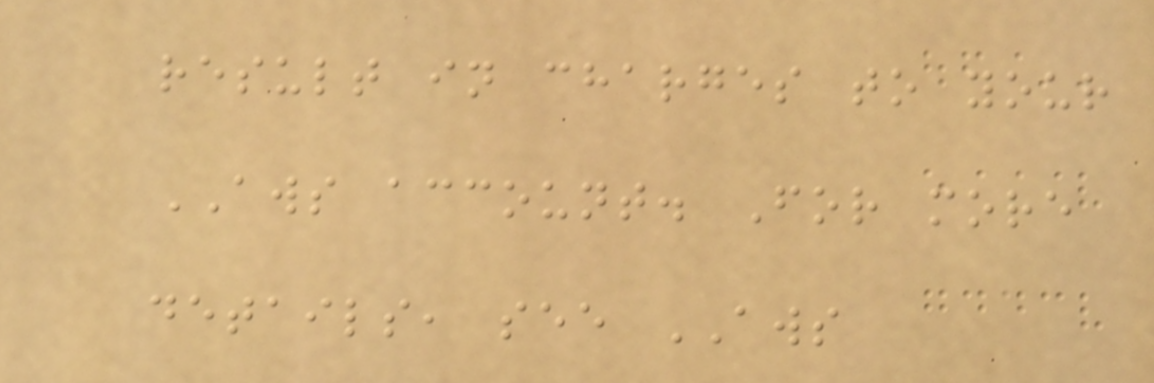result in charges to your
AWS account. For more
details, see AWS
